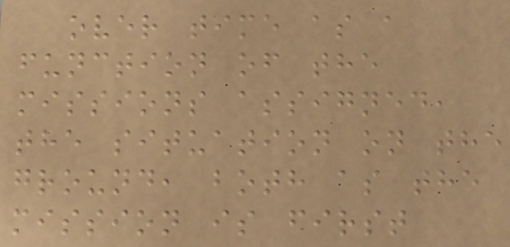over time as a
function of the
missions assigned,
the situation on the
ground, both as the
mission is first
